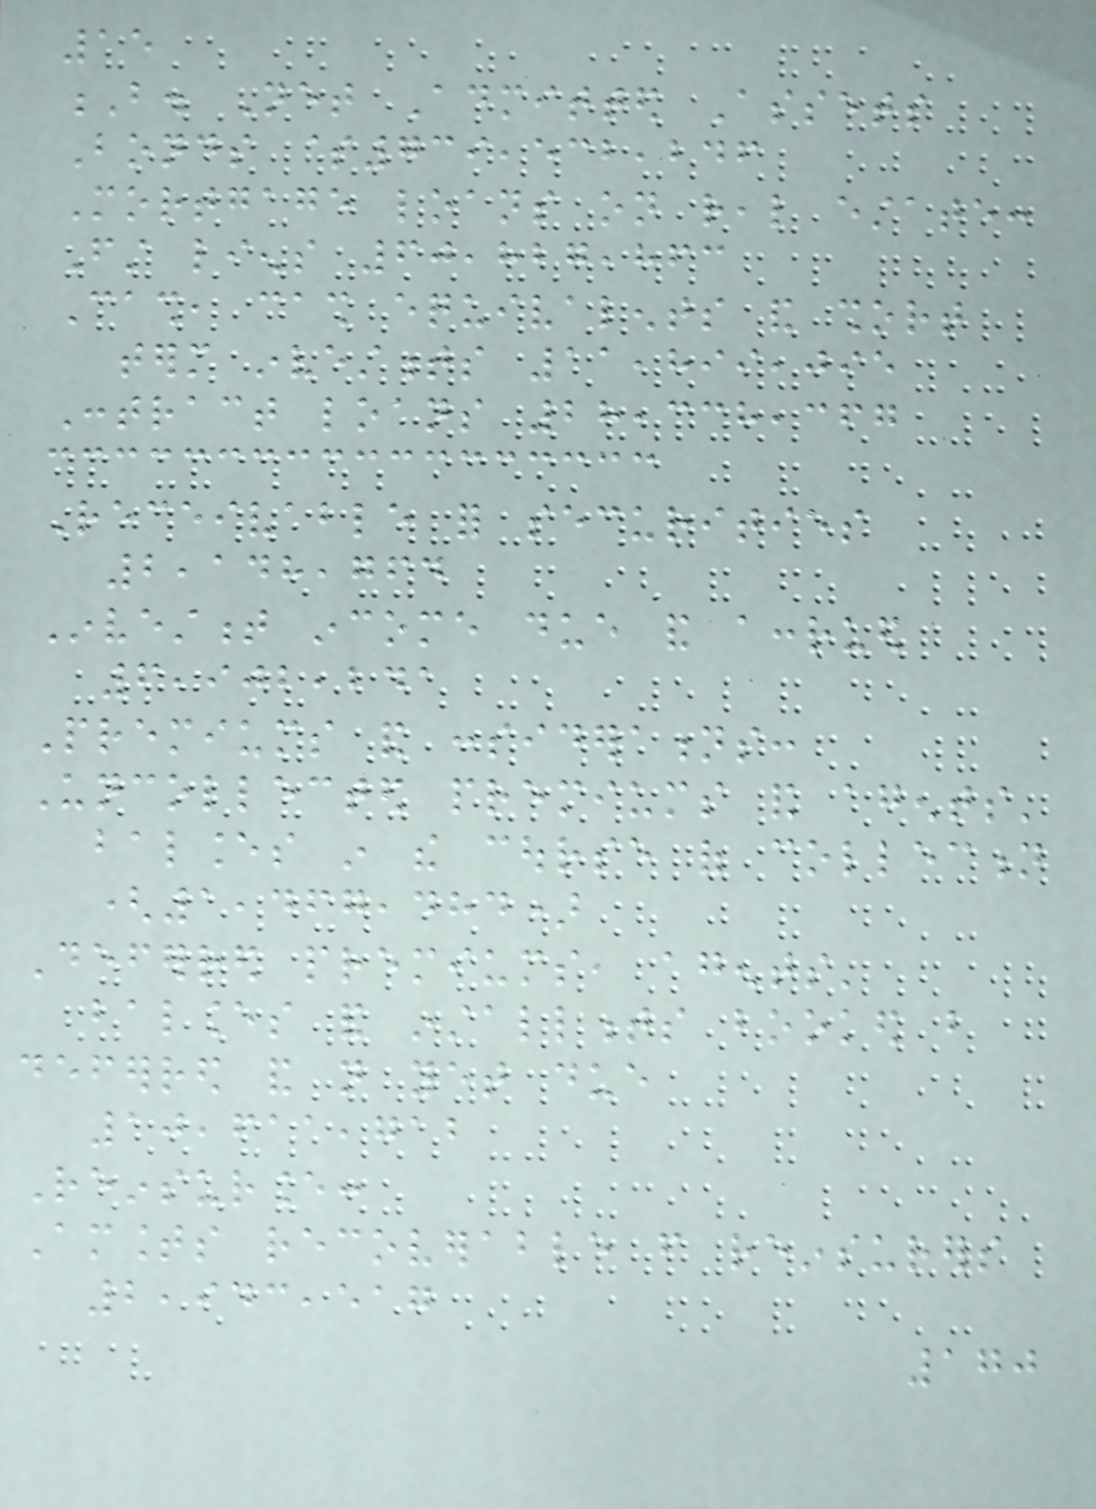15
B. Net Admitted Assets
Bonds $739,532,246
Mortgage loans on real estate:
First liens 60,827,863
Cash, cash equivalents and short
term investments 11,899,095
Contract loans 28,338,367
Receivable for securities
2,148,764
Investment income due and accrued
6,902,241
Premiums and considerations:
Uncollected premiums and agents'
balances in the course of collection
(1,467,484)
Deferred premiums, agents'
balances and installments booked but
deferred and not yet due
10,611,712
Reinsurance:
Amounts recoverable from reinsurers
2,943,517
170
